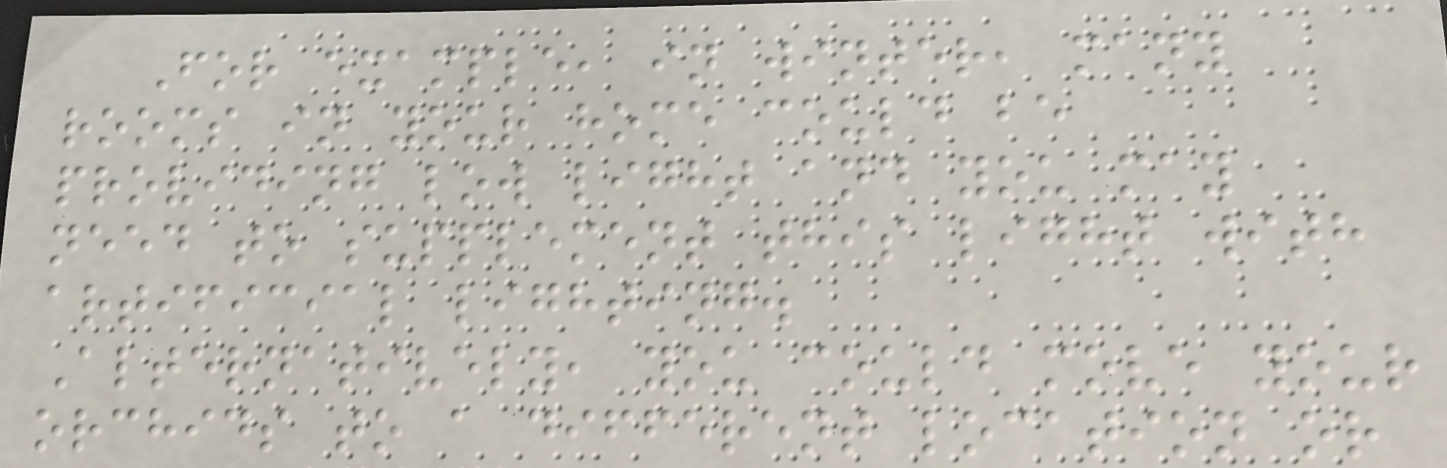For example, in winter, many
rooms in your home could be
providing low light and you may
need to supplement this light with
artificial lighting.
Alternatively, you could move your
orchids to a different location or
